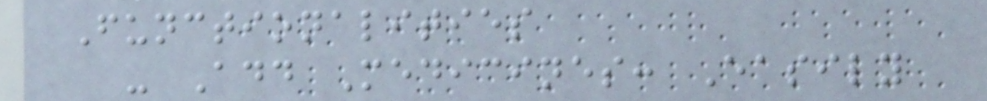Functionalities
- Add Medicines: Easily
